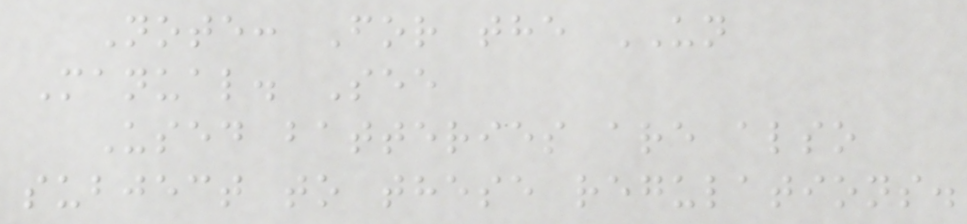Note: For the UN
Manual. See
Used batteries are also
subject to these regulations.
